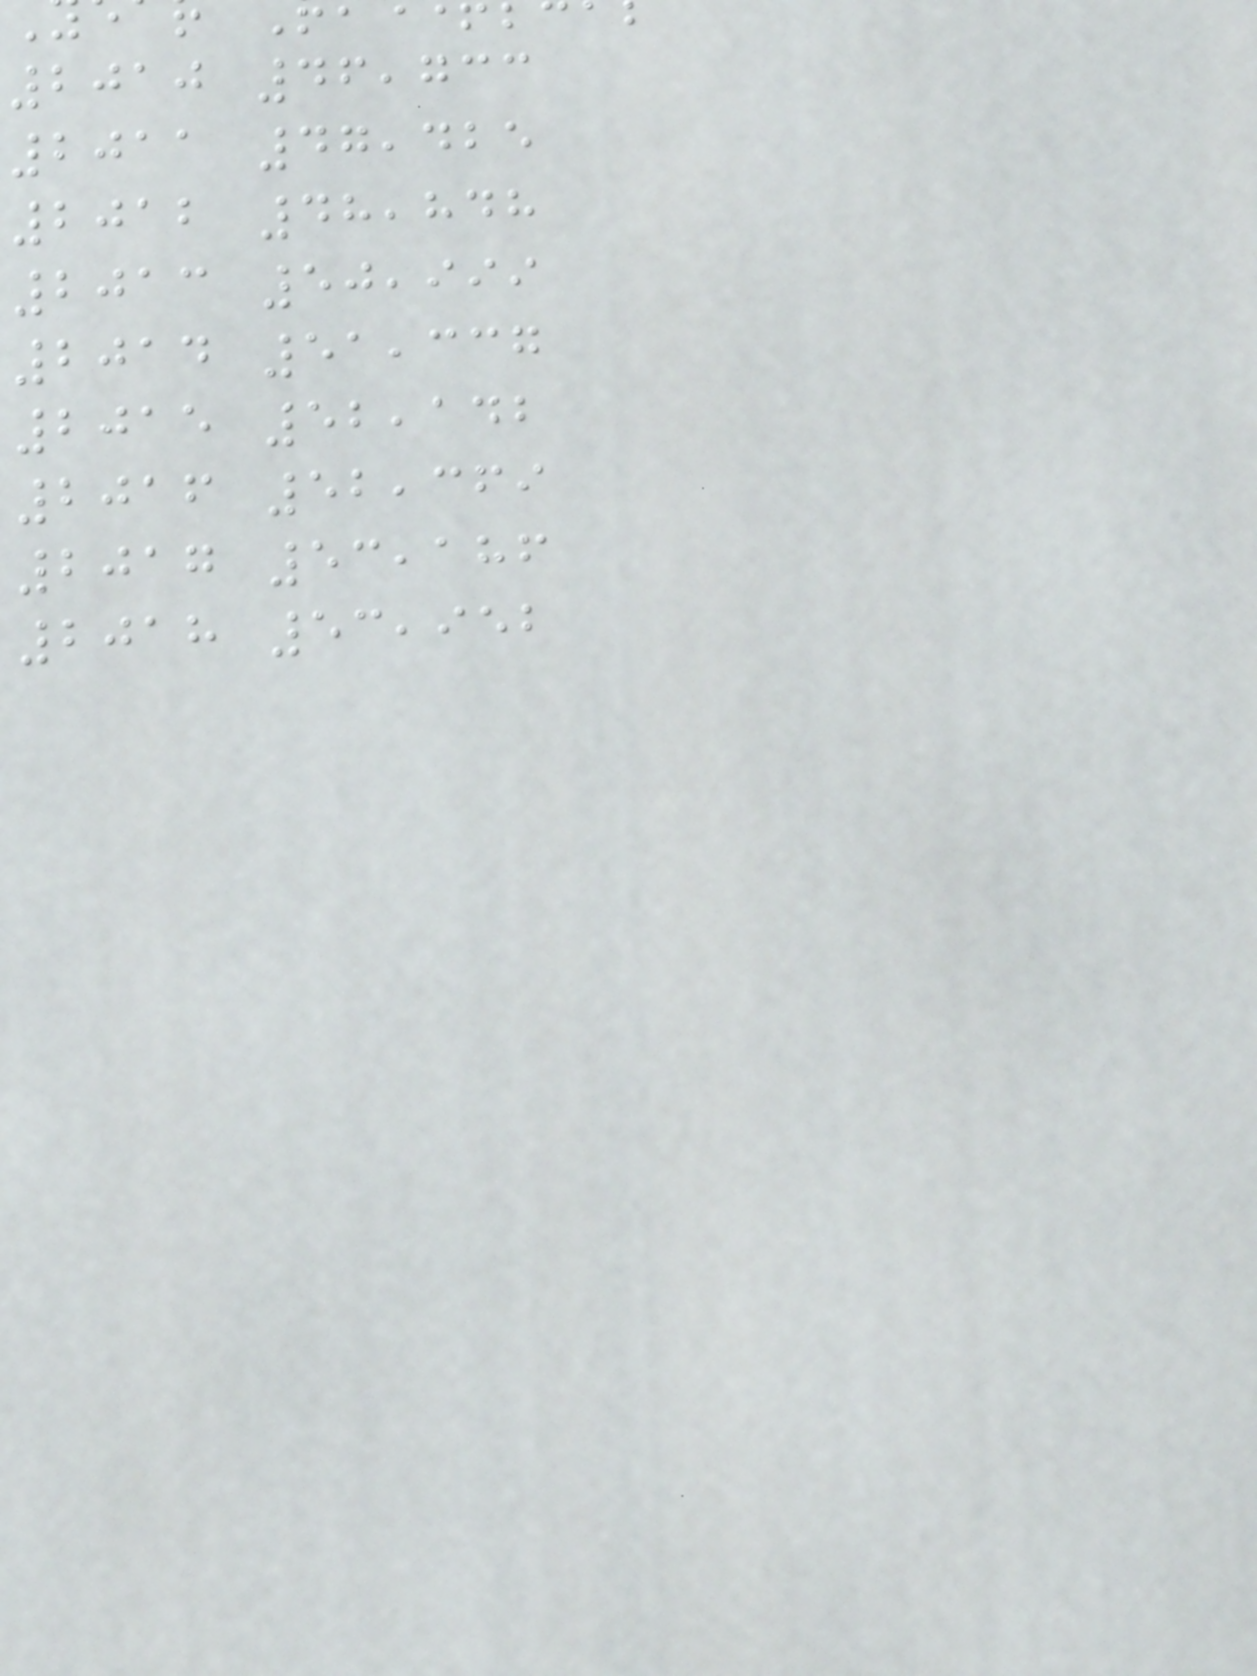2010 46,733
2011 47,425
2012 48,848
2013 50,999
2014 51,337
2015 52,142
2016 52,369
2017 53,186
2018 53,952
